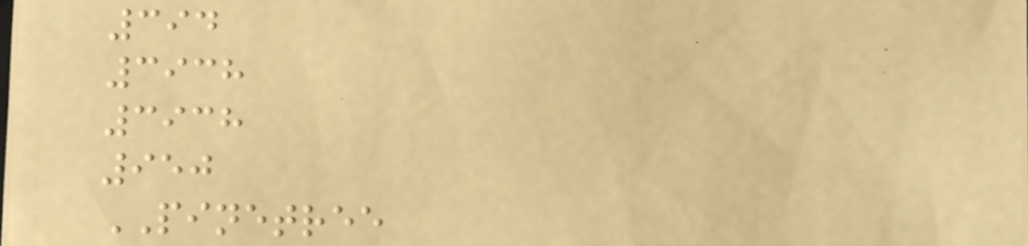394
3938
3938
950
PINETREE
